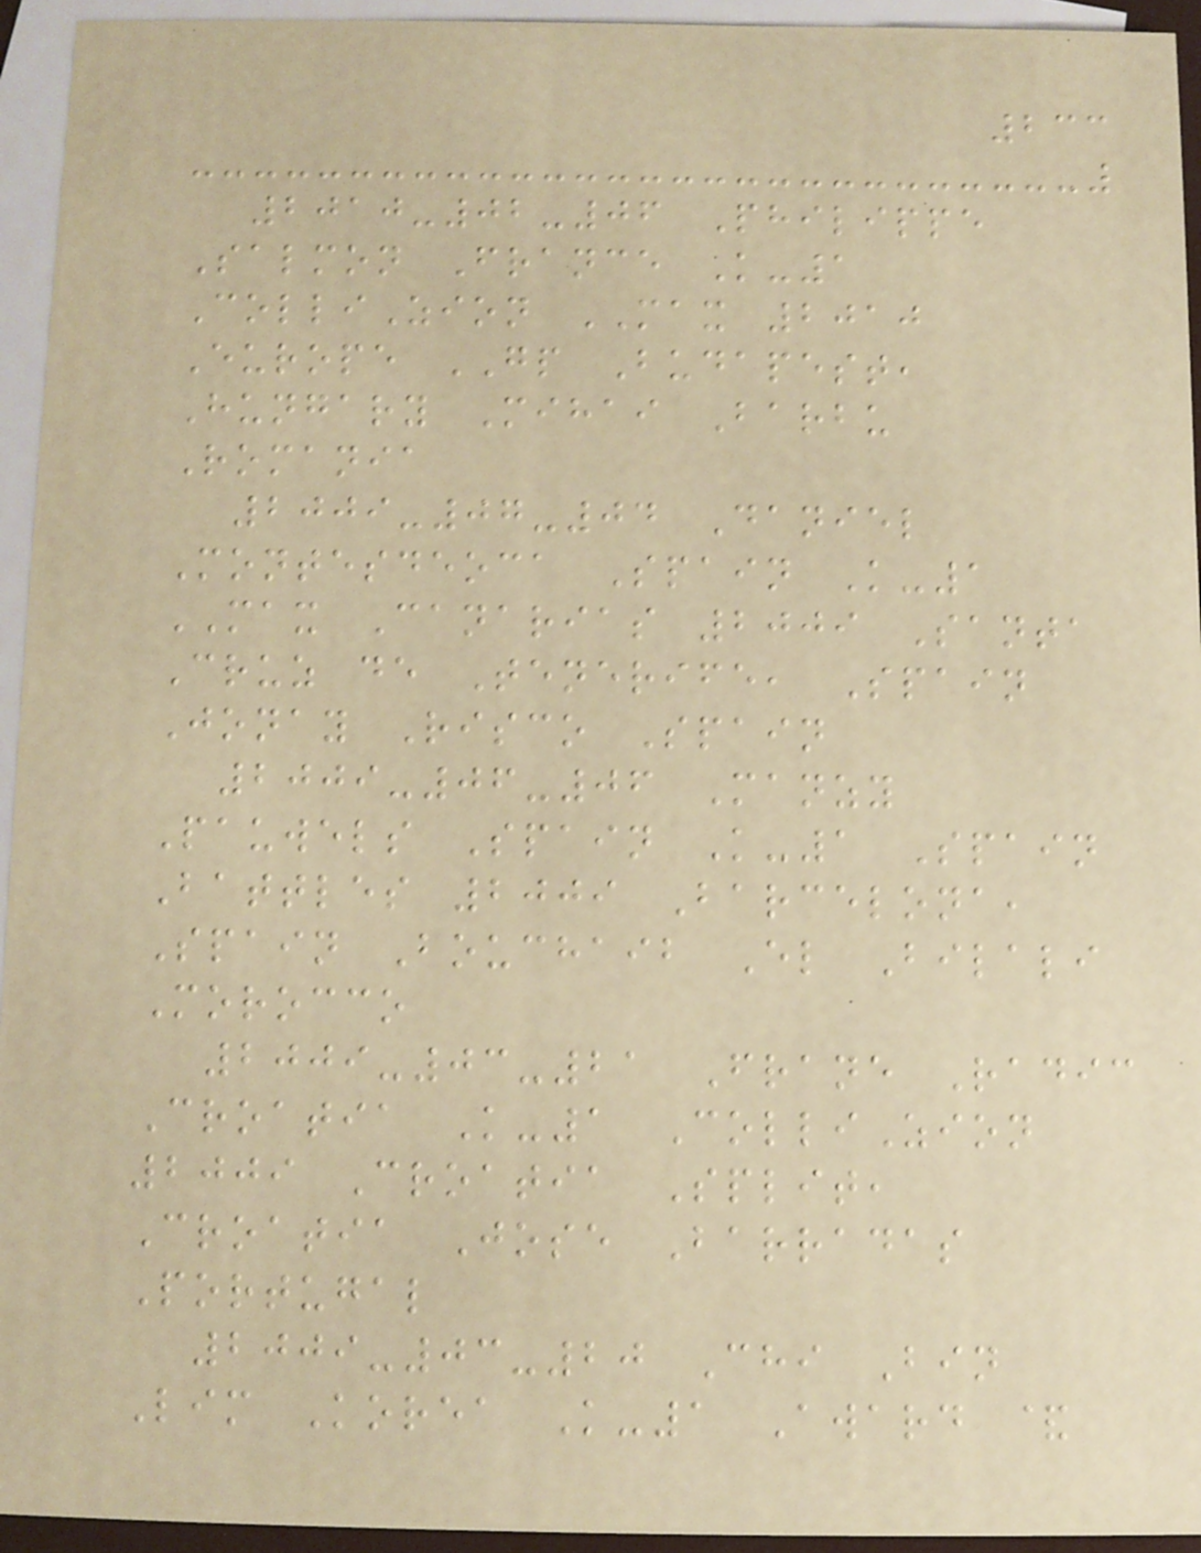233
2010-02-06 Philippe
Salmon France K-1
ColliZion MAX 2010
Europe GP Budapest,
Hungary Mihai Barbu
Romania
2009-07-04 Daniel
Montesdeoca Spain K-1
MAX Canarias 2009 Santa
Cruz de Tenerife, Spain
Jonay Risco Spain
2009-06-06 Manzy
Pauwels Spain K-1 Spain
Battles 2009 Barcelona,
Spain Bouchaib El Bilali
Morocco
2009-03-21 Frane Radic
Croatia K-1 ColliZion
2009 Croatia Split,
Croatia Jose Barradas
Portugal
2009-03-20 Chi Bin
Lim Korea K-1 Award &
